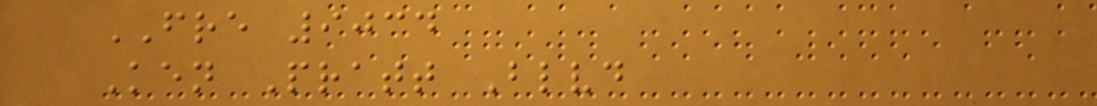FRE 9034
Ken Pratt Blvd
